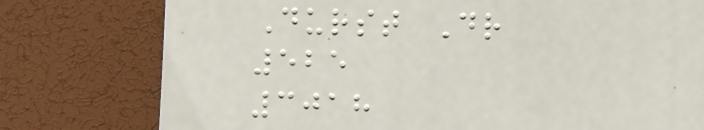Durst Dr
525
3018
